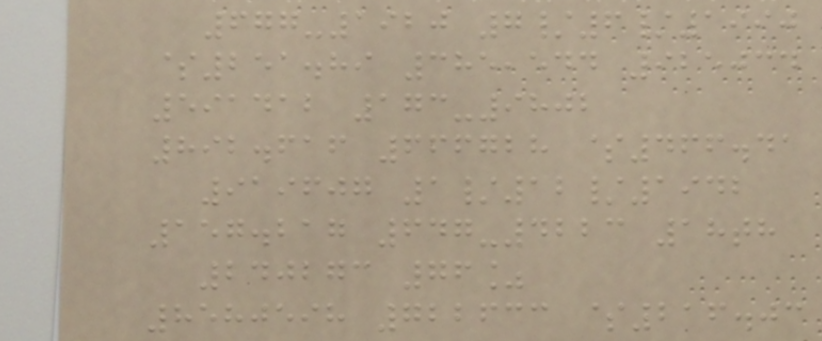677-1920 7/6/1990
$251.89 385,544 925034
591412 173-9802
892.616 666728 $466.41
919607 1/12/1942
157.217 647-4223 18th
240273 76%
8580598 722633 $216.03
